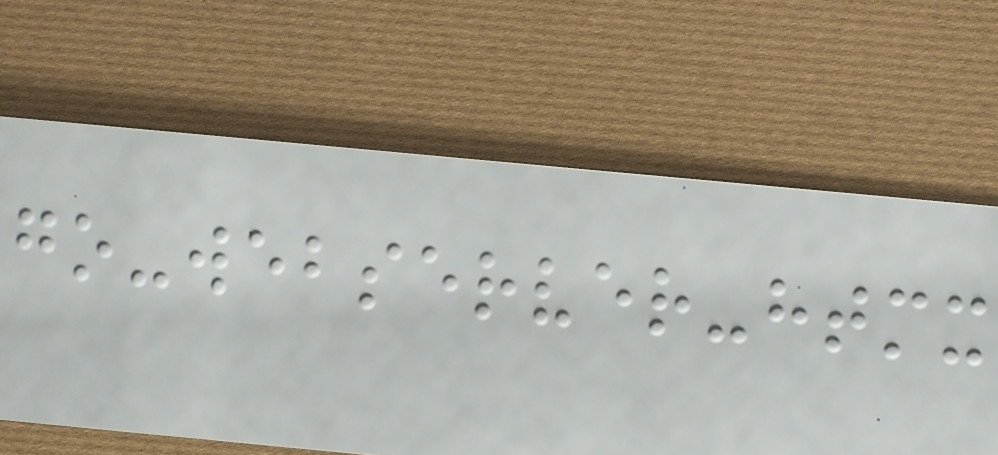go-webserver-htmx
